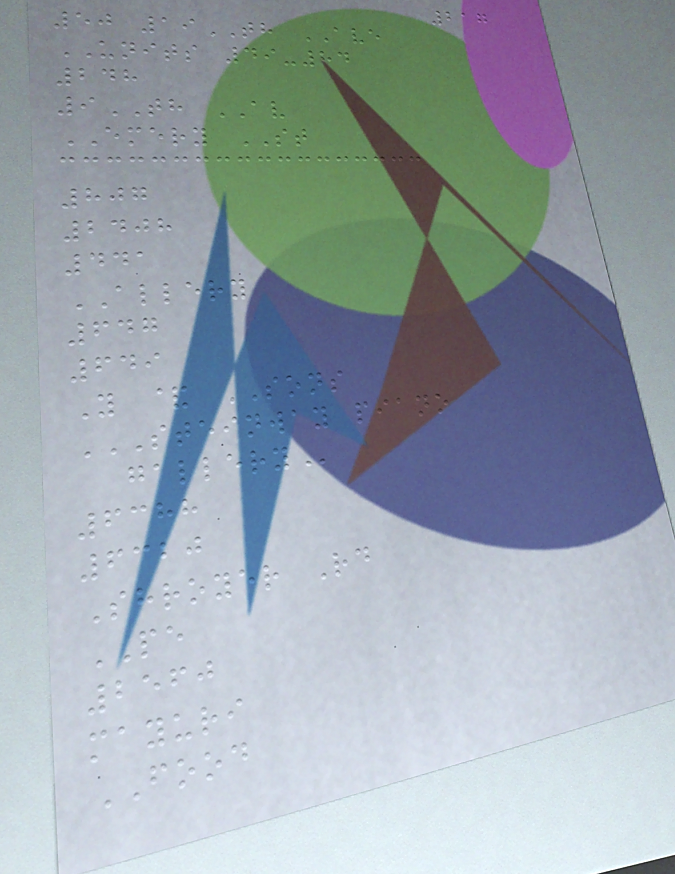217
50 19TH AVE
UNITS 49-84
248
9TH AV
EMERY ST
807
2408
441
ALLERY
647
649
Y & SONS
STEINWAY PIANO
GALLERY
6388
6320
Shroyer Rd
PE
2560
mayuri
FOOD
